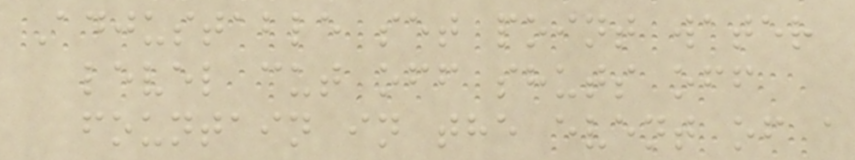Adjustable set point water
level cut off shuts off
fountain in the event of a
